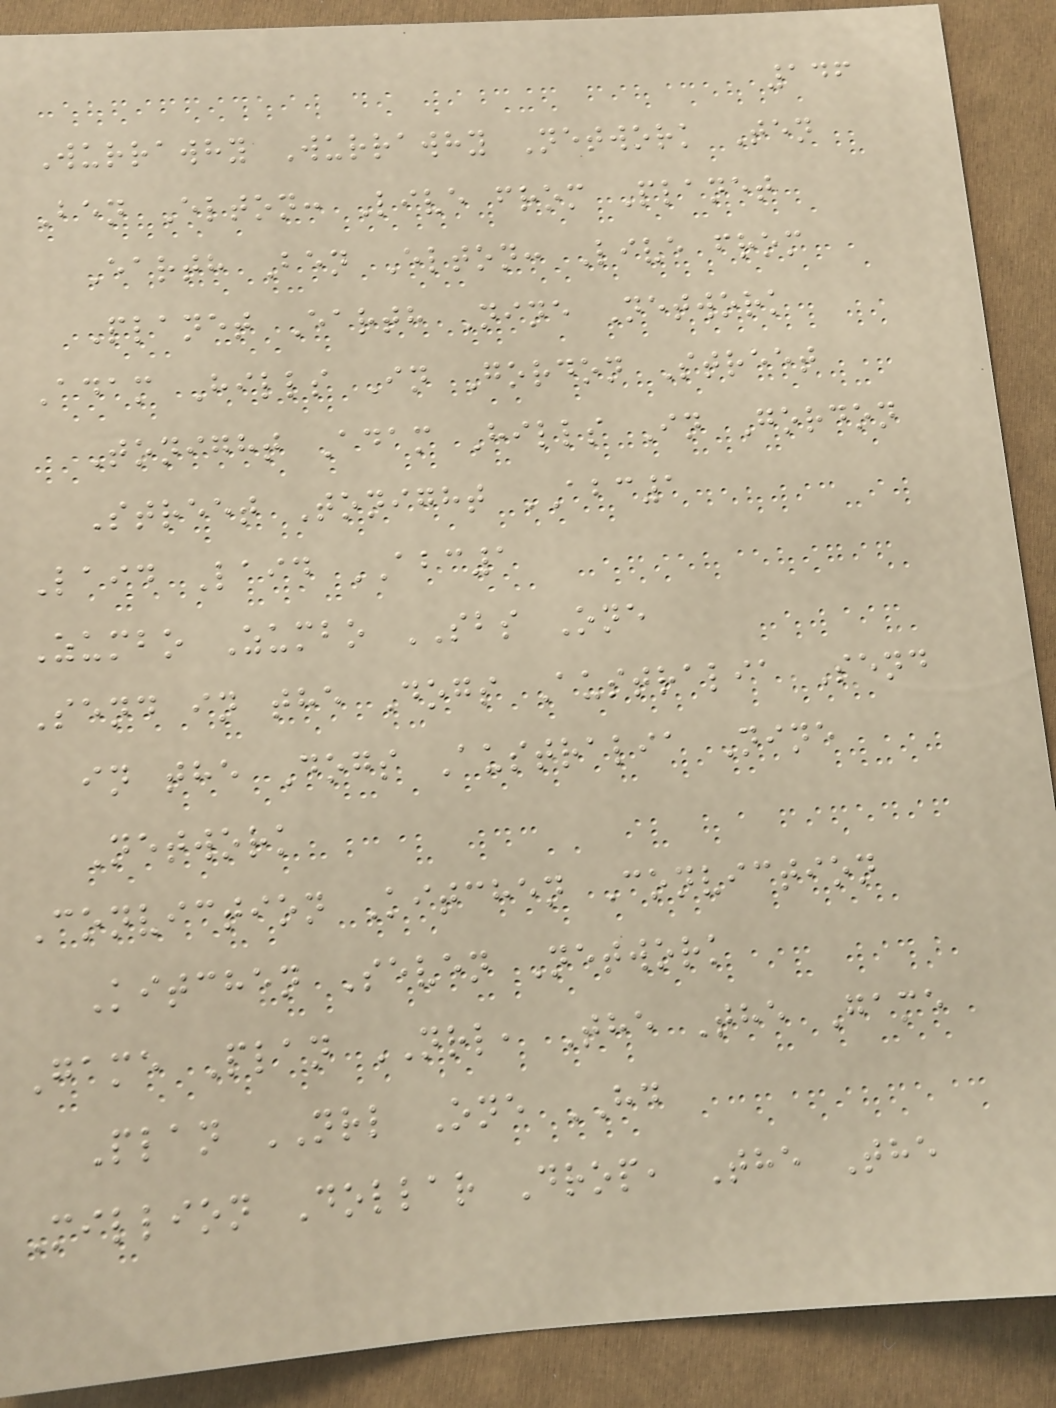146
Wurrawhy Wurrawhy Network Ten
Ben Elton: Live from Planet
Earth Ben Elton: Live from
Planet Earth Nine Network
Adam Hills In Gordon Street
Tonight Adam Hills In Gordon
Street Tonight ABC1
Laid Laid ABC1
Zumbo Zumbo SBS One
Send in the Dogs Australia Send
in the Dogs Australia Nine
Network
Conviction Kitchen Conviction
Kitchen Seven Network
Game Plan NRL, The The Game
Plan NRL One HD
Million Dollar Drop, The The
